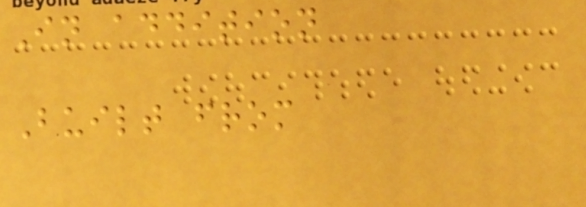In addition
Built from
